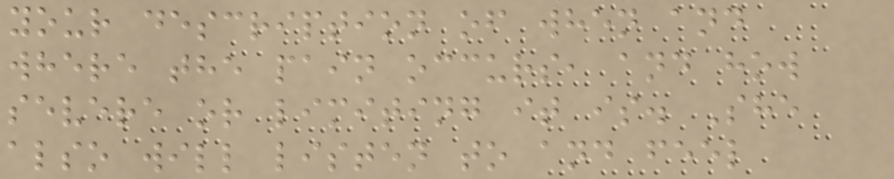your description of when and
where the pain occurs, and how
severe or limiting it is. She
also will listen to and feel
